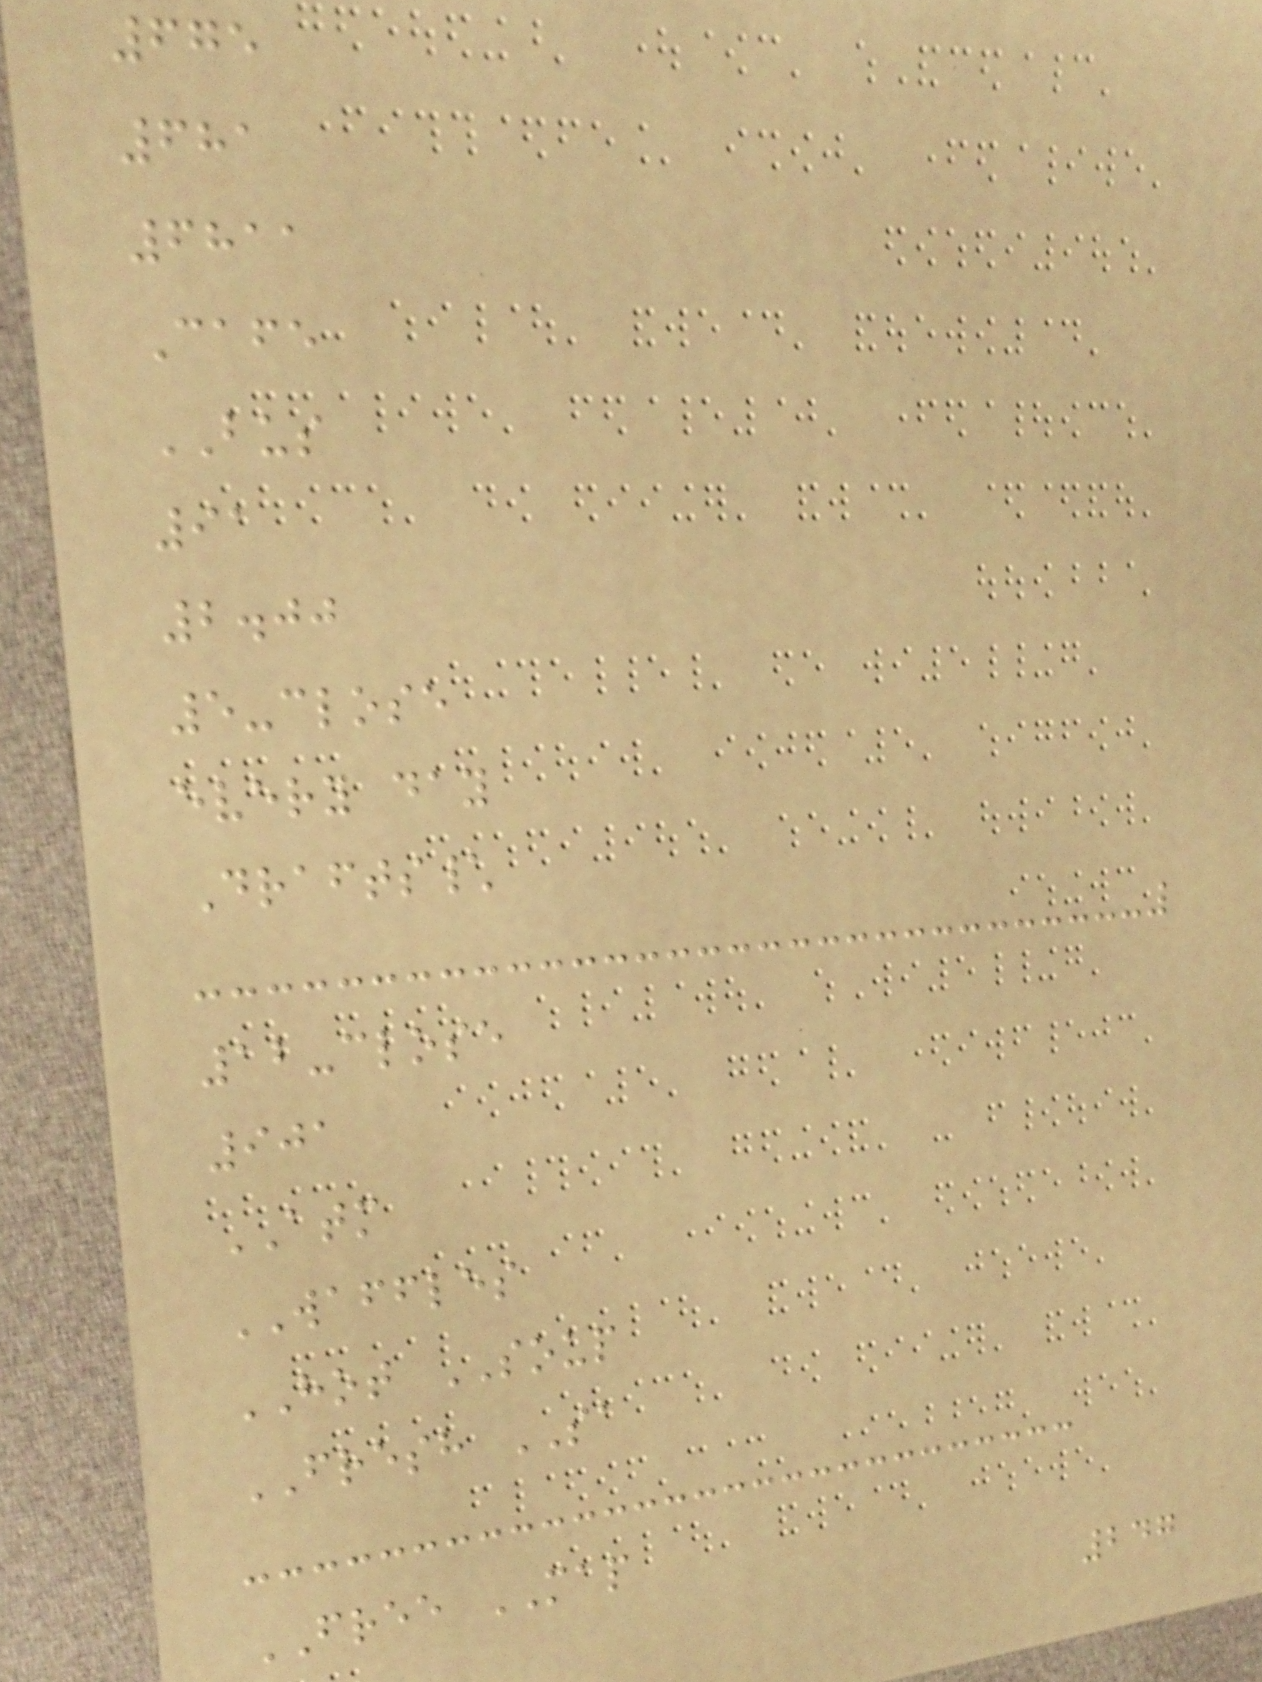675
681
6811
Cafe
BUS
91
2.00
5-close
every day
Drafts\
12-close
901
ATM
WAFFLES
HOT SOUP
FRESH SA
FREE MAP
247
